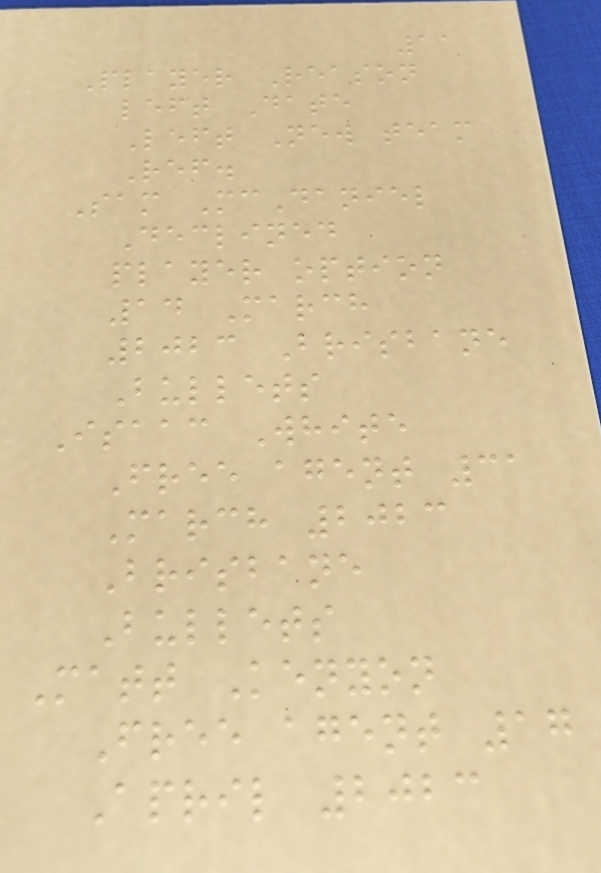11
Player Reason
left Date
Left New team
Ref.
Sam McDaniel
Declined
player option
14 March
2023 Brisbane
Bullets
Isaac White
Free agent 31
March 2023
Brisbane
Bullets
Matt Kenyon
Free agent 17
April 2023
